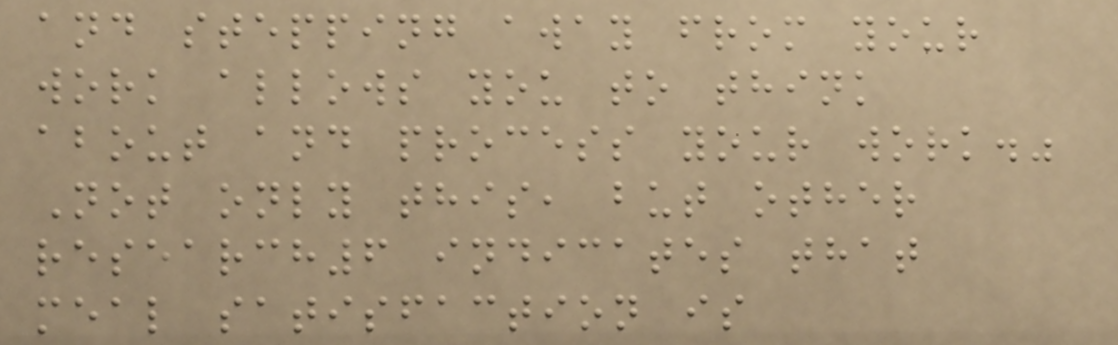and stepping away from your
work allows you to think
about and process your work."
Not only this, but other
research6 indicates that
meal satisfaction is
